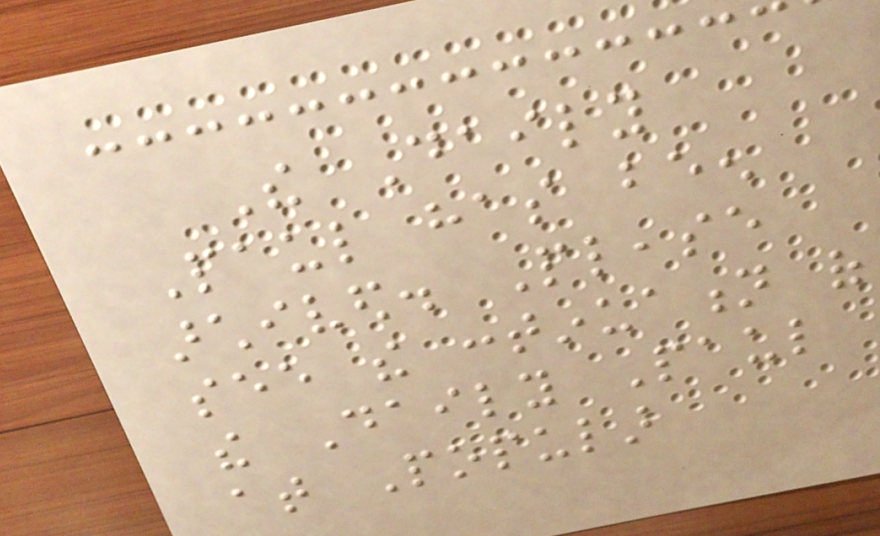The Daily
Paul has been
archived. Please
see the continuation of
the Daily Paul
at Popular
